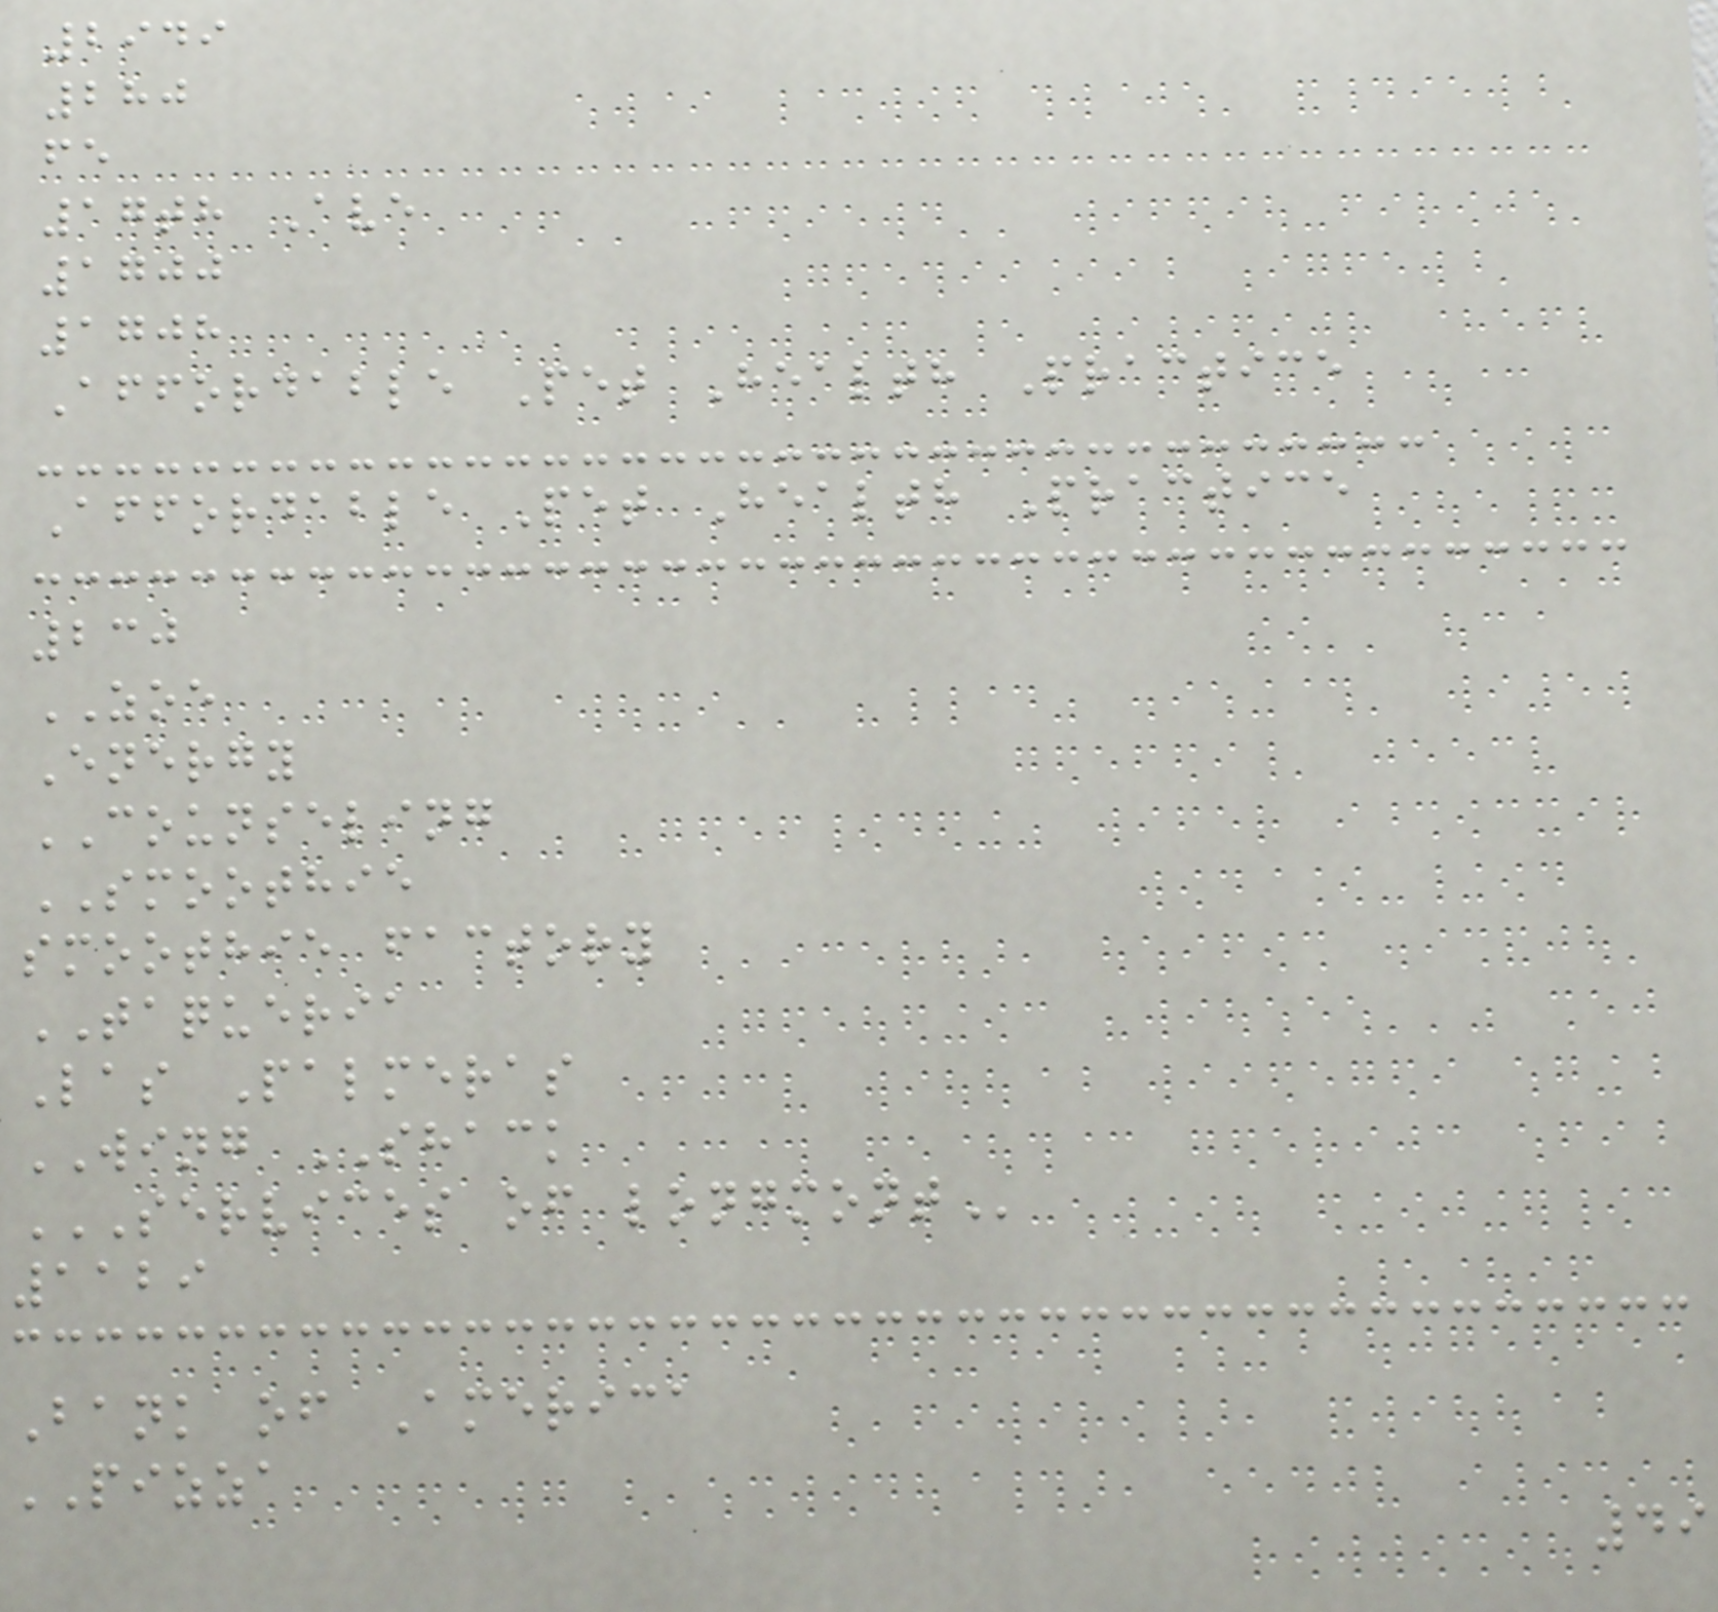2949
280
fe
17th Ave
1700
1708
Affordable Pet Health Practice
Affordable Pet Health Practice
230
ZOE
Energy
COUNSELING
SMOOTHIE
smoothie factory
TAQUERIA
Las Palmeras
WING SHACK
SERVICES OF LONGMONT
1129
Bank of America
PIZZA
49
